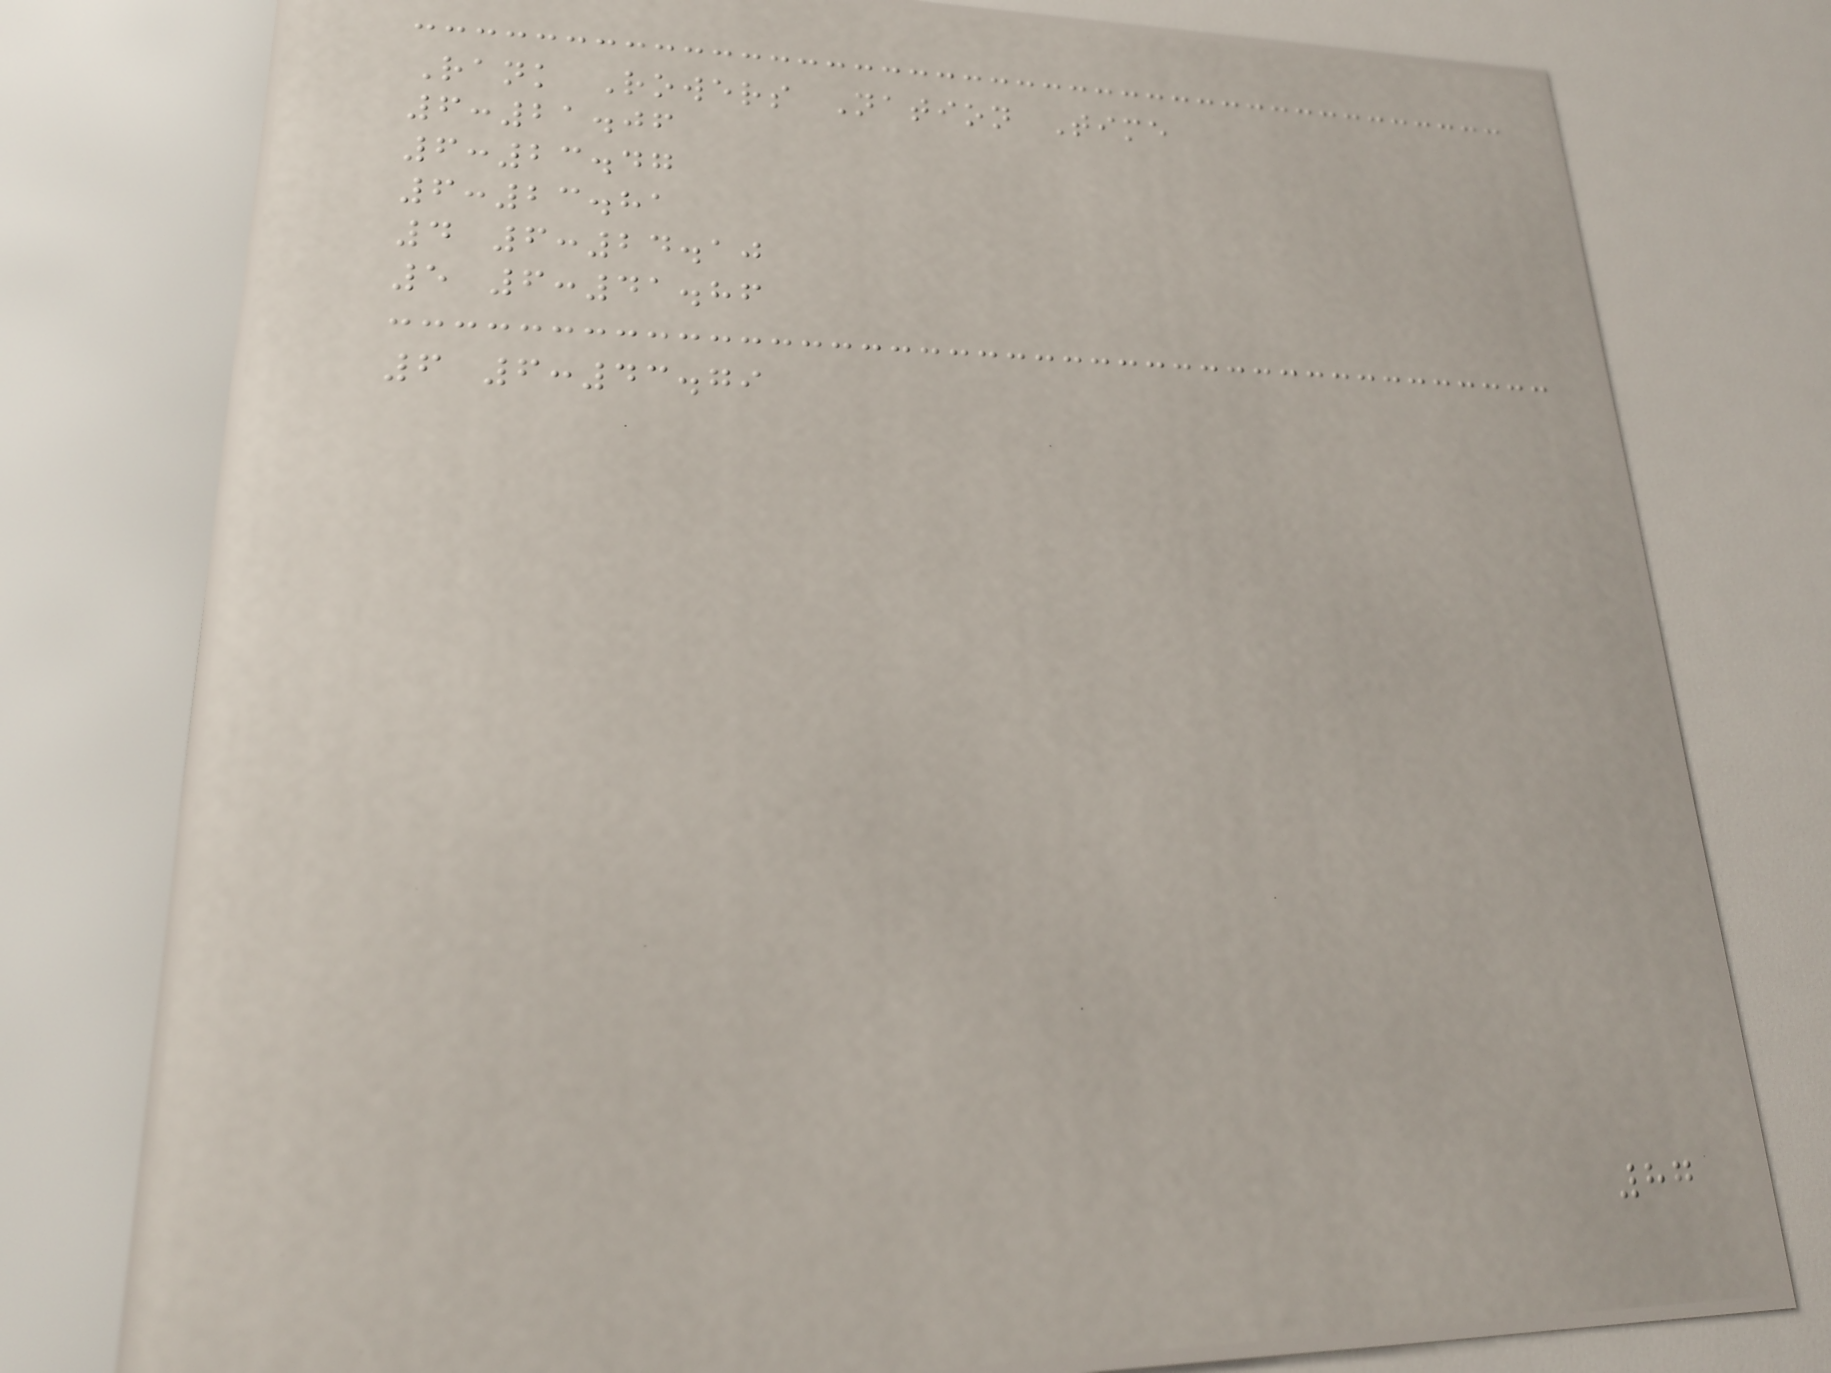Rank Rowers Nation Time
6:21.06
6:23.47
6:23.81
4 6:24.10
5 6:41.86
6 6:43.79
87
